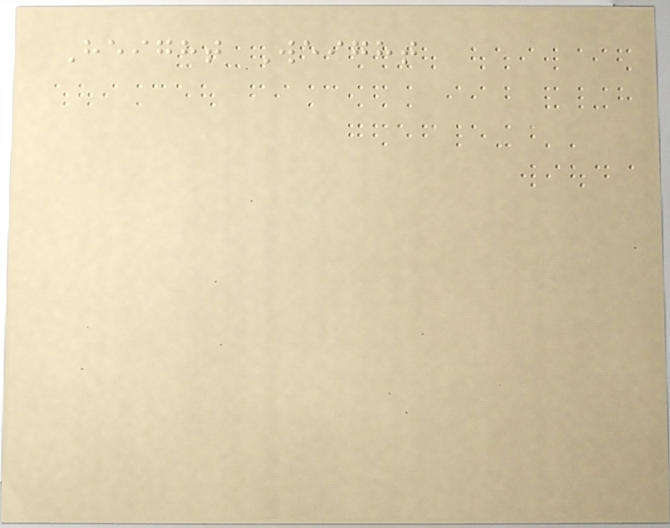Height Weight
